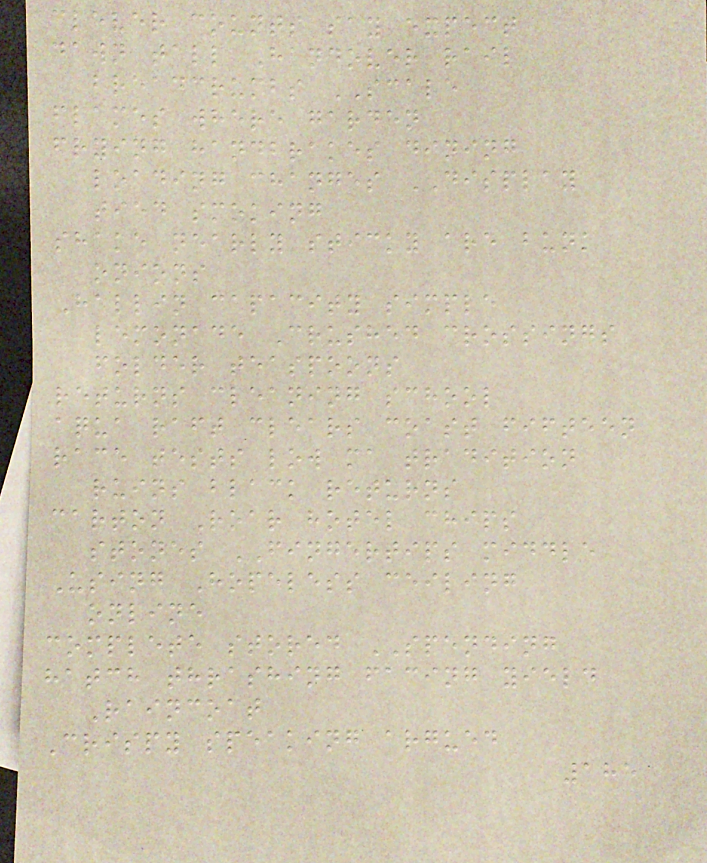clever counts say expect
dawn tall Handover rail
breadcrumbs SCALE
flames where garden
frying handbrakes dining
loading changes DISPLAY
tied smoking
shake nearly sticky are bunk
onions
Hallin capacity simple
lemonade Crushed crossings
folder teaspoons
returns cleaning school
aqua raft clears coast fifteen
race tests low ma tradition
ruins black returns
carton Roar hotel chips
stones FINGERTIPS middle
Using Hopeless ceiling
online
complete stored SPENDING
hatch thrashing facing yield
Raincoat
Crispy speaking argued
185
